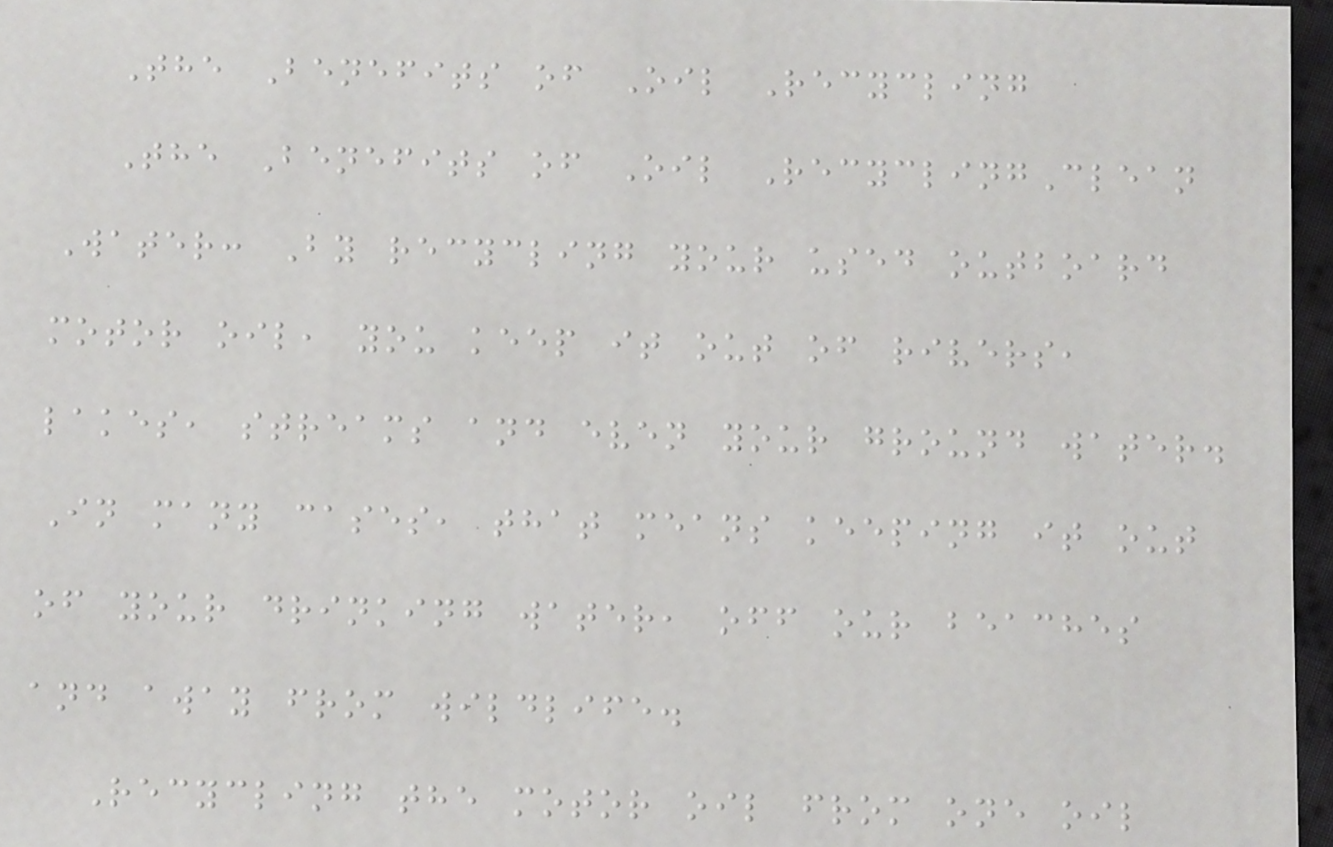The Benefits of Oil Recycling
The Benefits of Oil RecyclingClean
Water: By recycling your used outboard
motor oil, you keep it out of rivers,
lakes, streams and even your ground water.
In many cases, that means keeping it out
of your drinking water, off our beaches
and away from wildlife.
Recycling the motor oil from one oil
